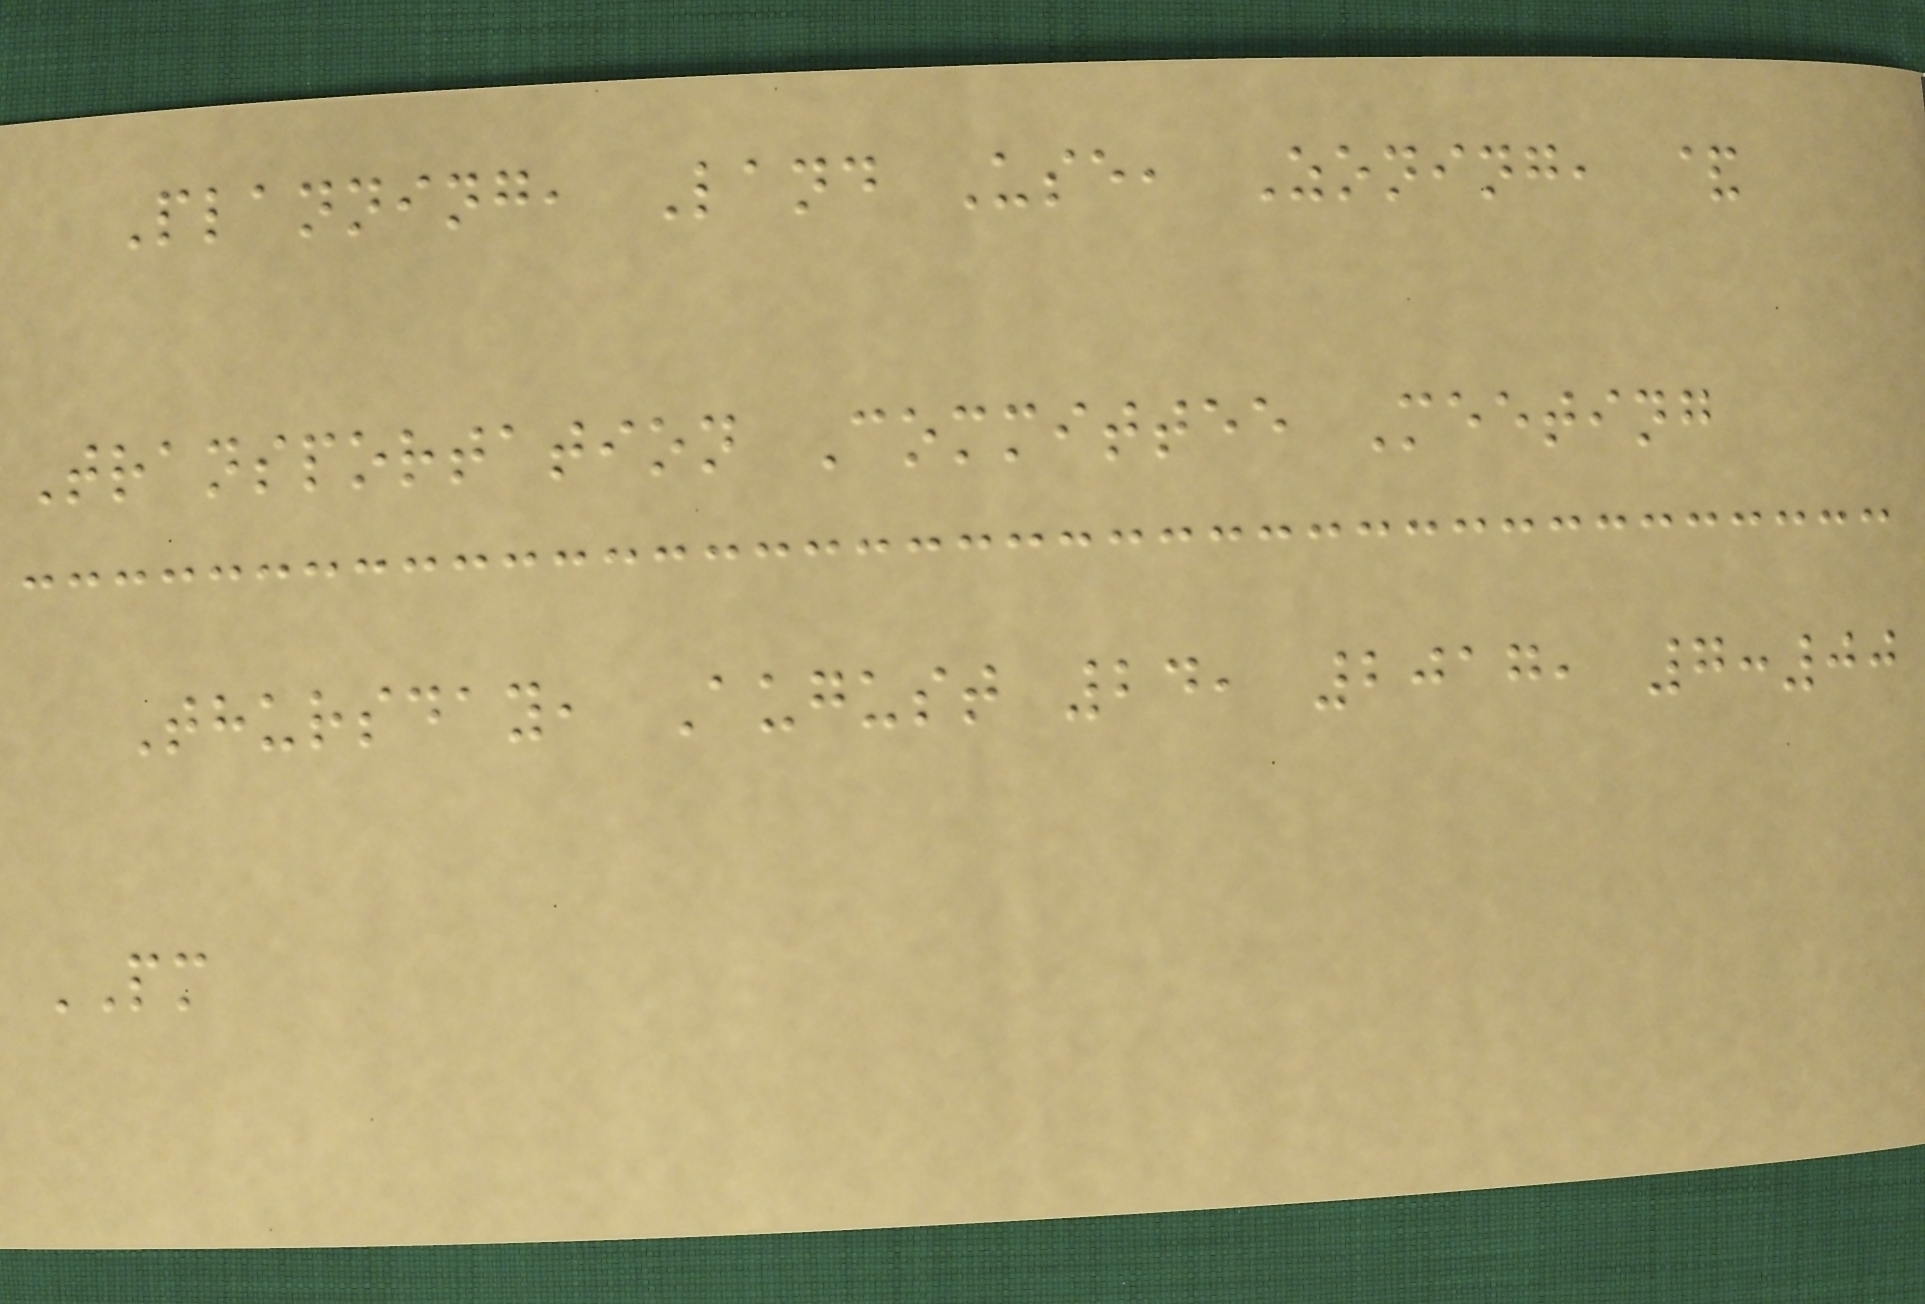Planning, Land Use, Zoning, &
Transportation Committee Meeting
Thursday, August 24, 2017, 7:00
PM
